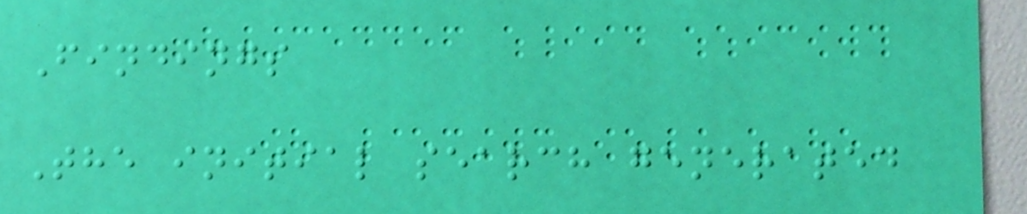Findings
The initial search generated
